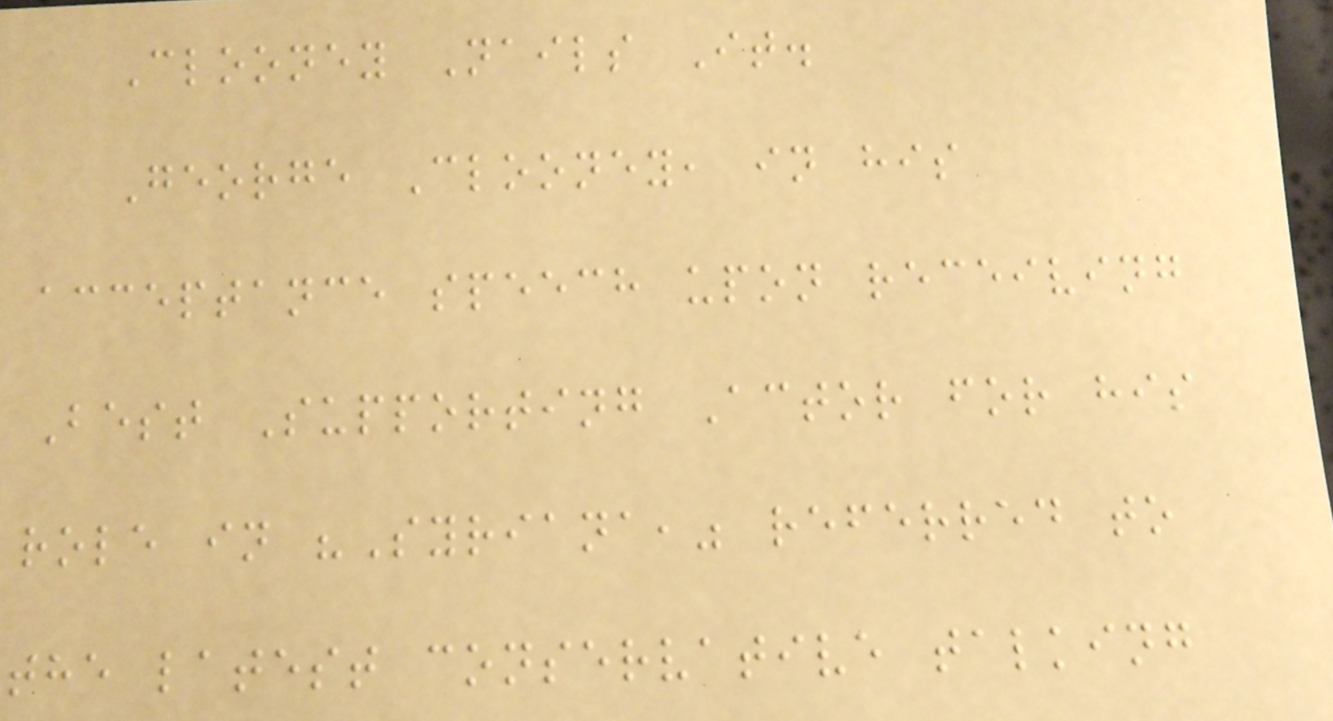Clooney Nails It.
George Clooney, in his
acceptance speech upon receiving
Best Supporting Actor for his
role in "Syriana," referred to
the latest conservative talking
